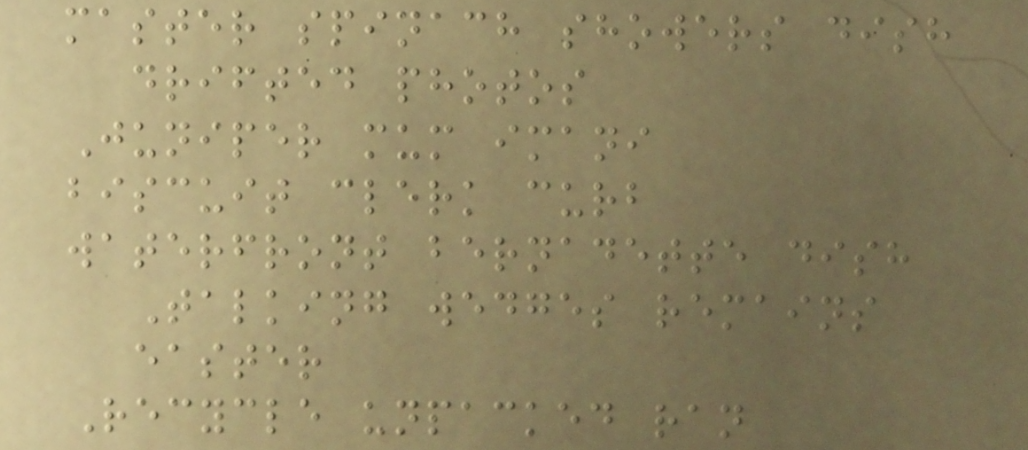master spinach showers dish
drifted photos
Juniper mum imani
biscuit clerk curb
waterfront bernadette dish
Talking wedges remains
easter
Recycle unpacked ran
